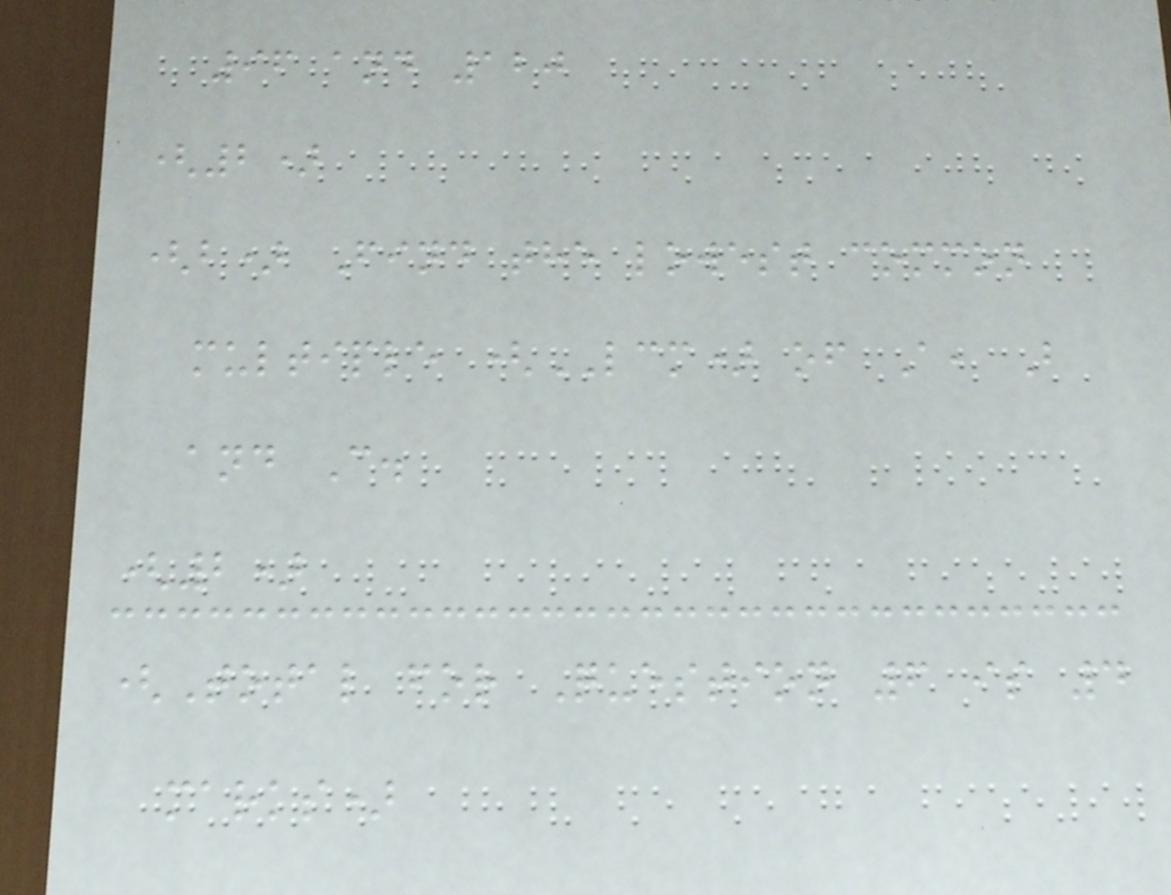96 and 120
(2)
(b) Find the lowest common
multiple (LCM) of A, B
and C.
(2)
(Total for Question 6 is 4
marks)
